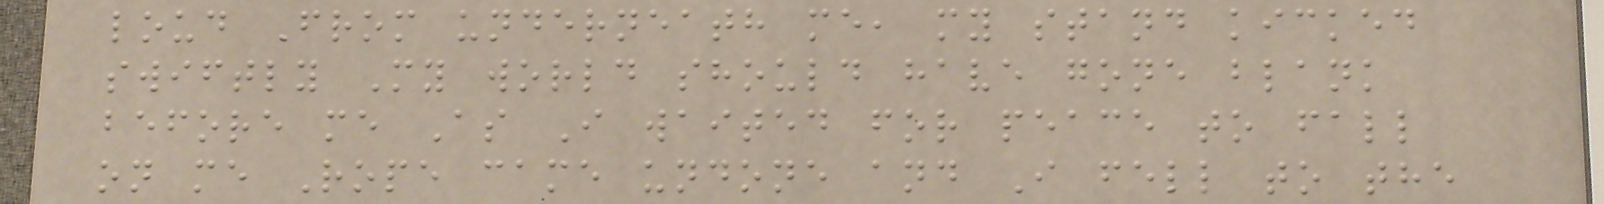loud From underneath me, my stand kicked
swiftly My world should have gone blank
before me As I waited for peace to fall
on me Rope came undone and I fell to the
